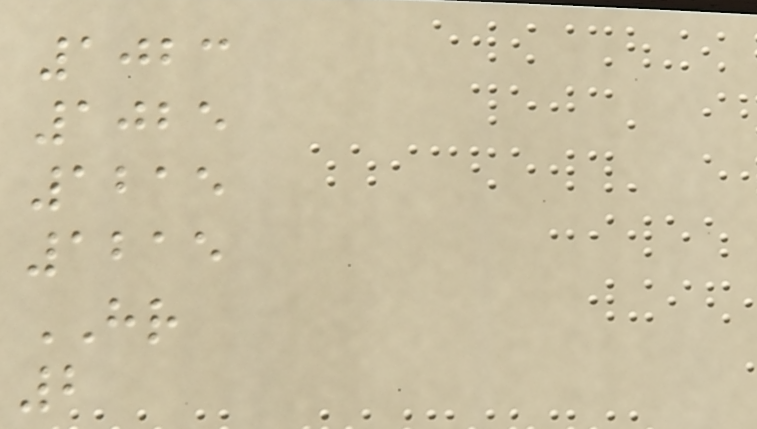1023
1025
1215
1215
HR
2
